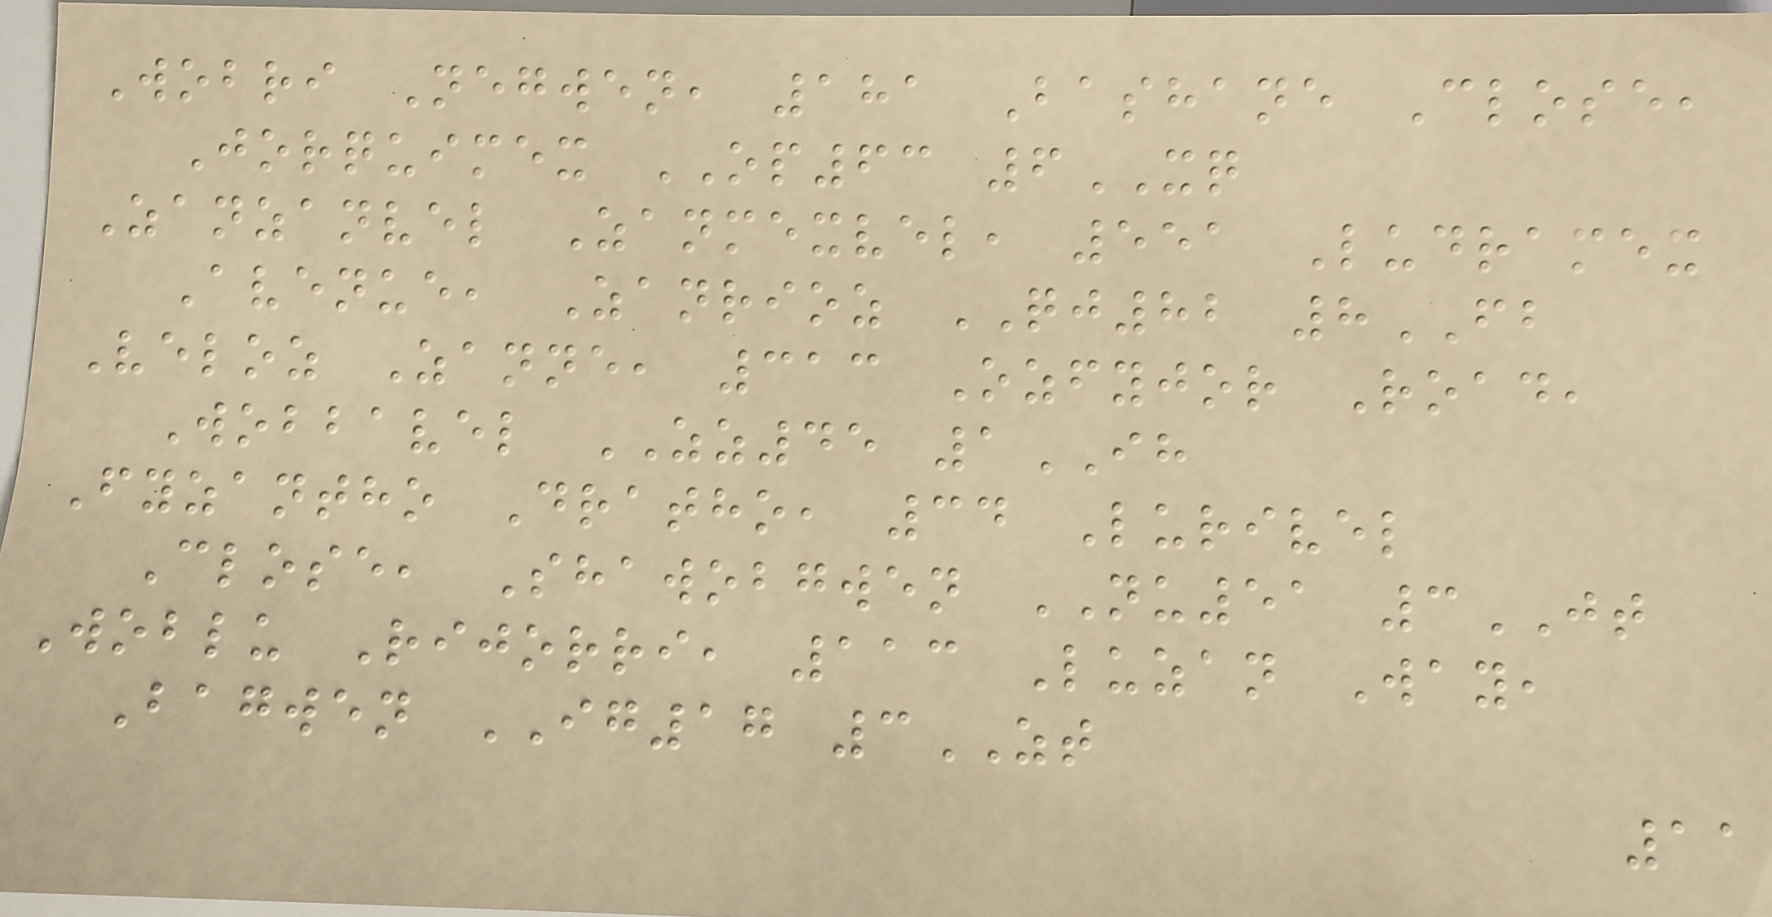Wobri Negwen, 181 Bashane Close,
Jorquimex OP63 6XQ
Zanzanvel Zanmexvel, 551 Ludramex
Avenue, Zanrioz QJ82 8FB
Veloz Zanne, 313 Ozfyjor Road,
Wobbavel ZZ45 1IH
Fyzantho Dratho, 34 Lurivel
Close, Shawobgwen NU51 3JT
Woblu Rijorri, 113 Luzan Way,
Bagwen IG17 3ZT
11
